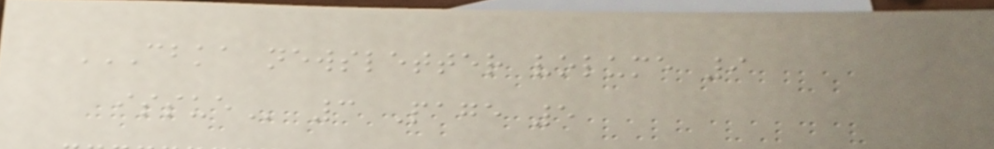CBKA NEWSLETTER VOLUME 9
ISSUE 3 Page 5
